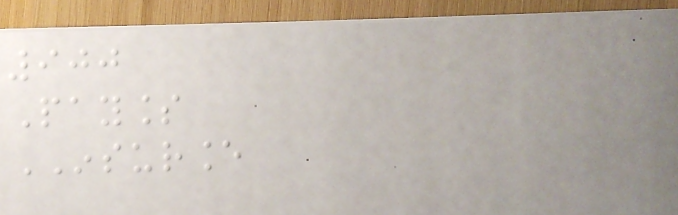900
Payless
INSURANCE
